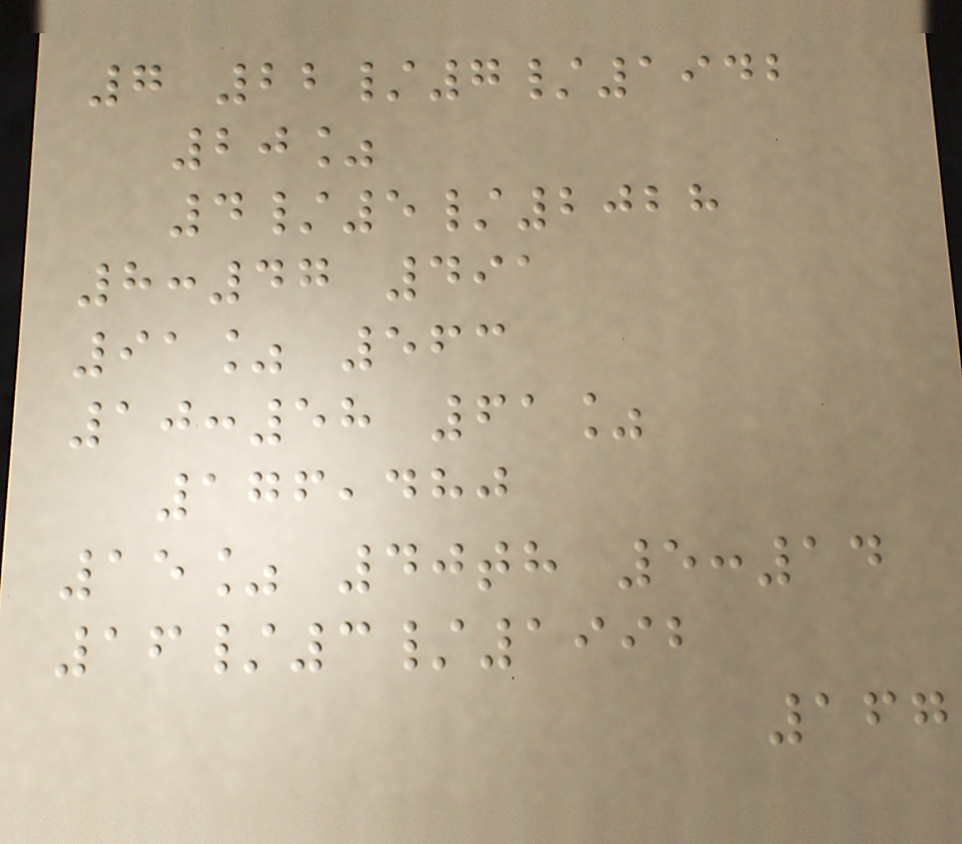7 22/7/1942
20%
4/5/2028
8:47 491
91% 563
10:58 61%
176,480
15% 40th 5:14
16/3/1992
167
